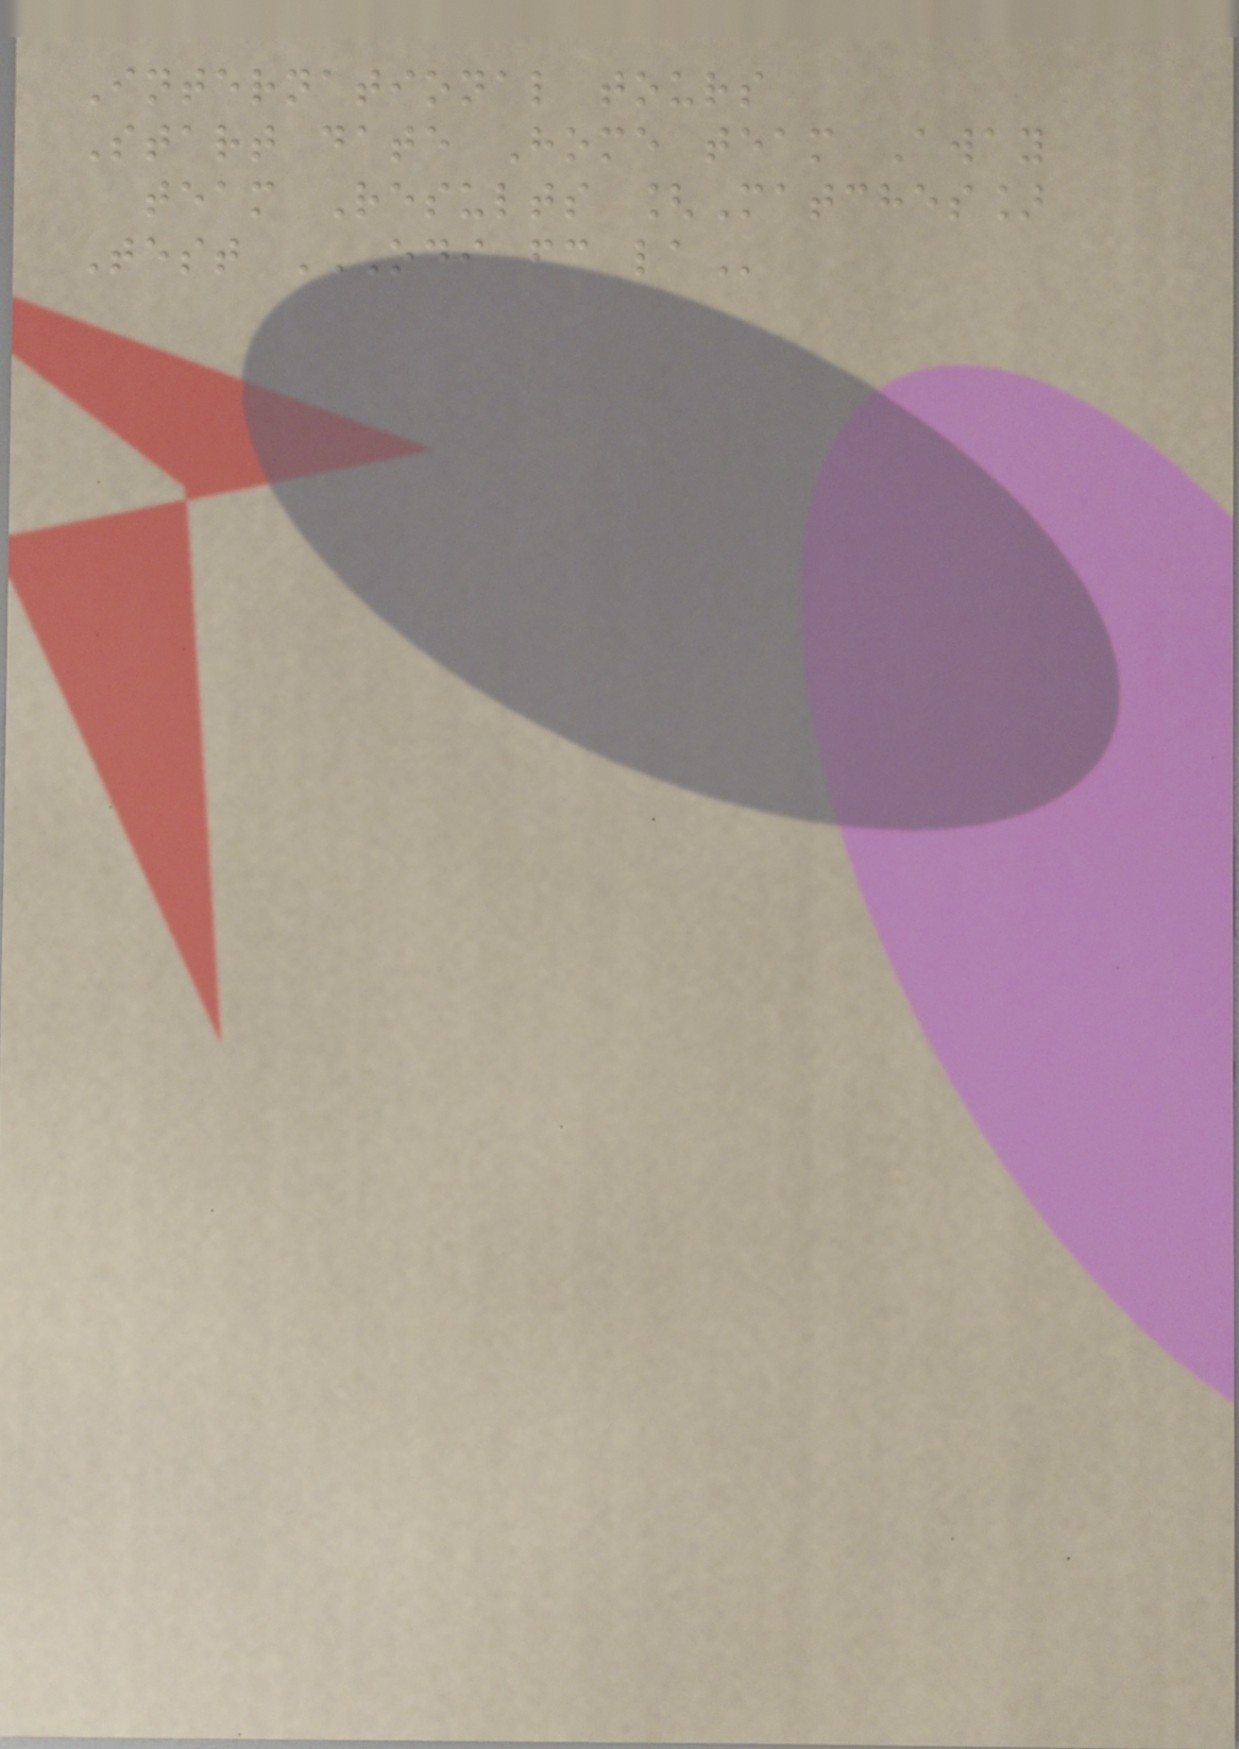International tours
Start date Home team Away
team Results [Matches]
Test ODI FC LA
